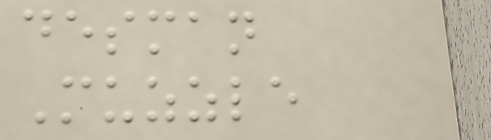desman
Muzzle
